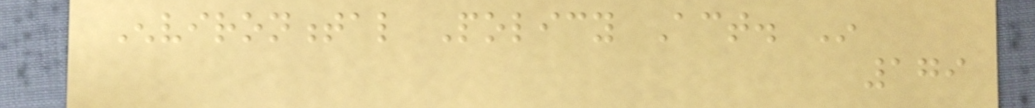Environmental Policy Act. In
179
